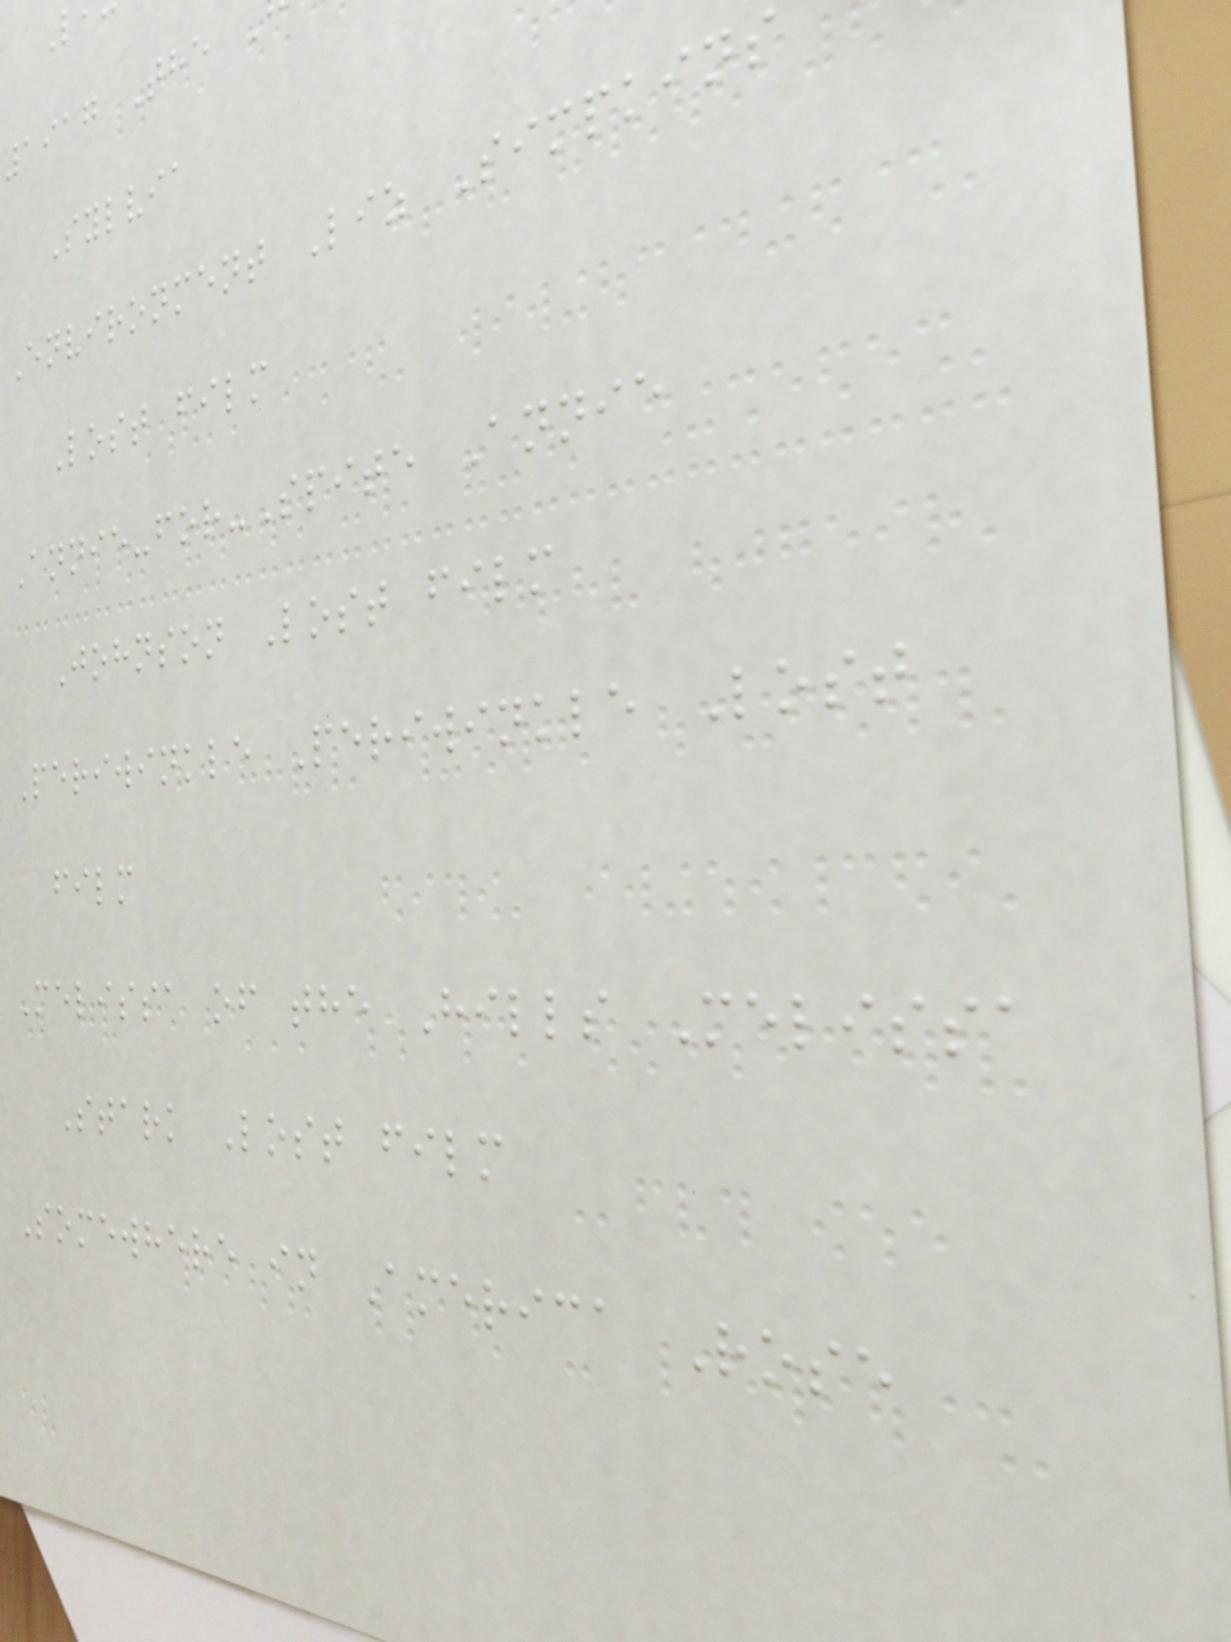1917 The
Sylvia
Environment Liz Simpkins
Lost film
Annie-for-Spite Annie
Johnson Lost film
Periwinkle Periwinkle Lost
film
Melissa of the Hills Melissa
Stark Lost film
Somewhere in America Rose
